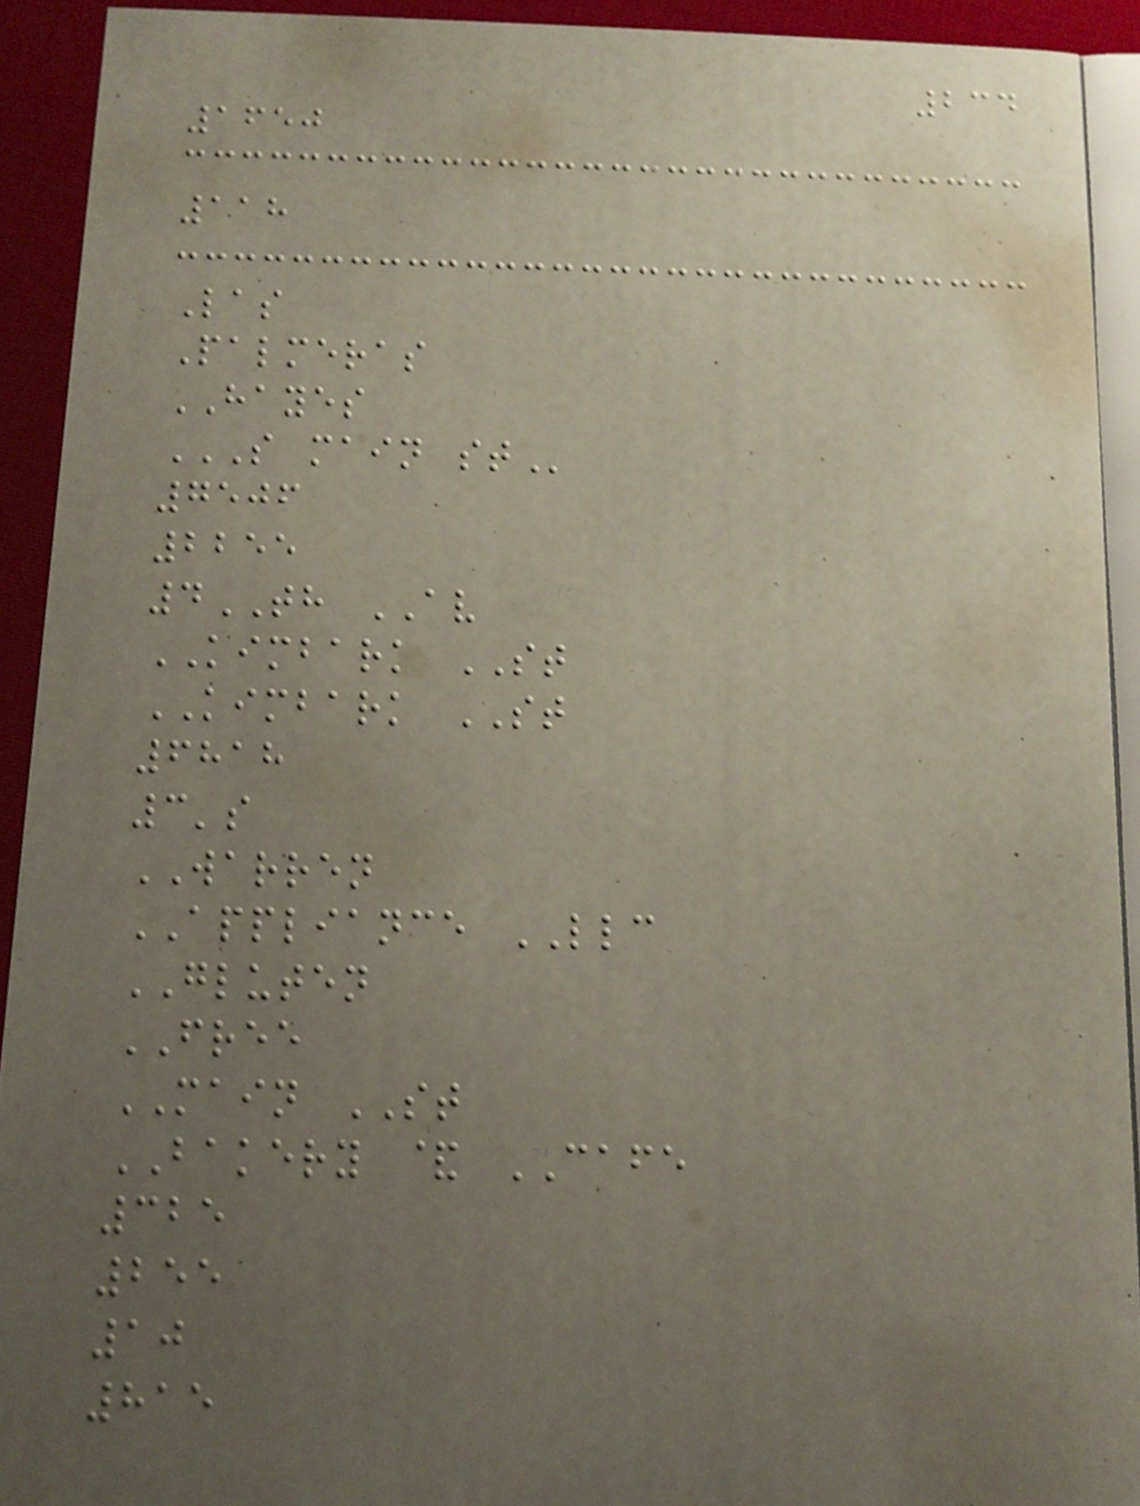234
1650
118
Las
Palmeras
HAYES
S MAIN ST
7506
2255
4TH AV
KIMBARK ST
KIMBARK ST
6818
3's
WARREN
APPLIANCE LLC
GLUTEN
FREE
MAIN ST
BAKERY & CAFE
325
255
10
815
